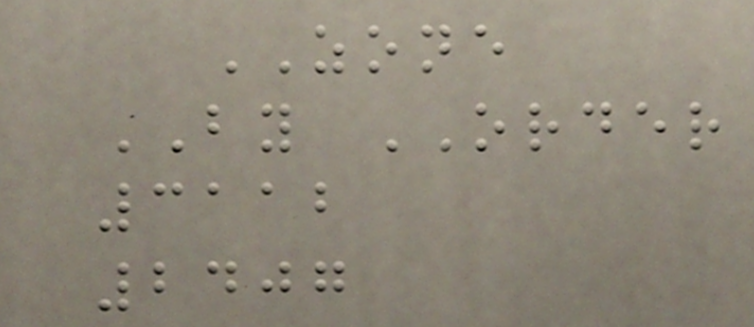ZONE
BY ORDER
3112
2407
